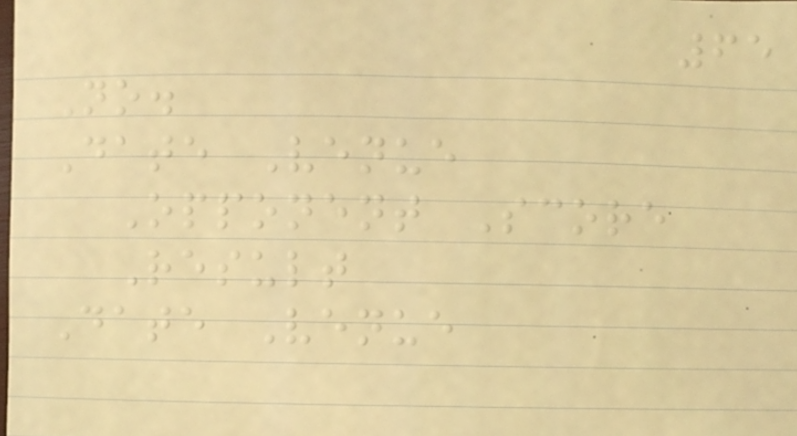65
No.
Date Venue
Opponent Score
Result
Date Venue
